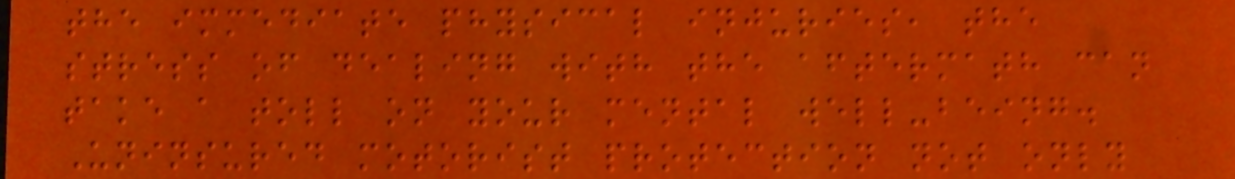the immediate physical injuries, the
stress of dealing with the aftermath can
take a toll on your mental well-being.
Uninsured motorist protection not only
